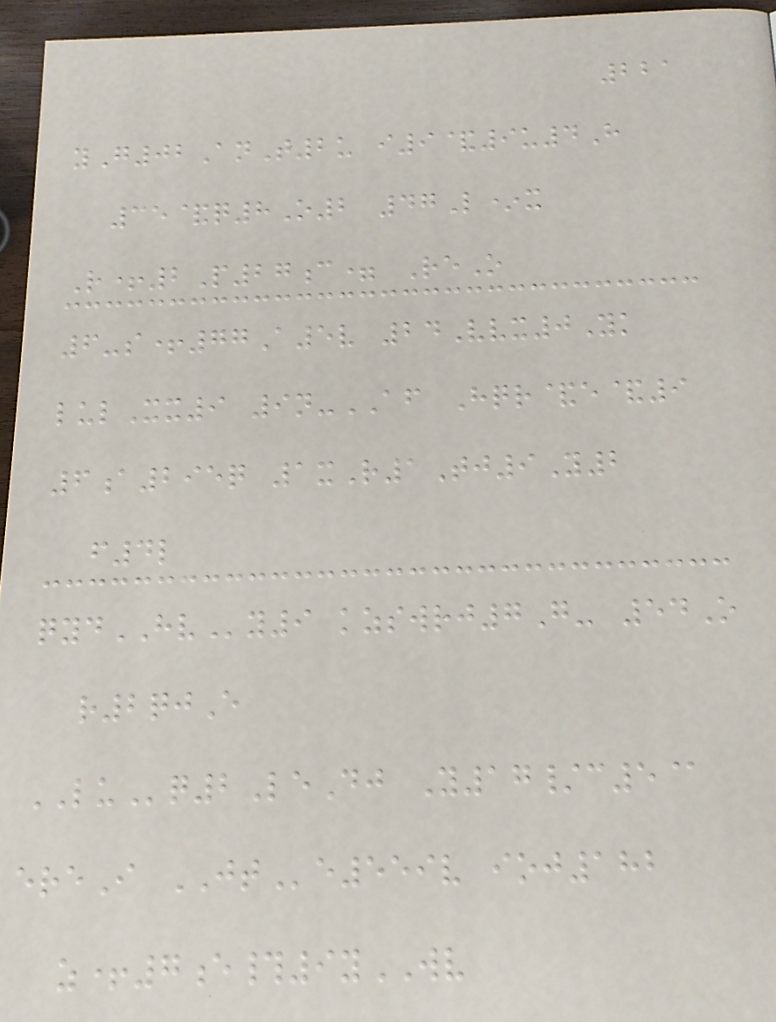221
yG02AnT2u i9&9u4H
35&q8O2 47L*x
R+2P27c= ReO
6-s+77A5v 24Vvx0Yk
lulXx9 9n-AF Hqr&e&9
6a295q 1xR1Tj9Y2
f4l
qydHVy9 kzswrj7G- 54O
r2qjE
LUq2LeDj Y17/c5@
ereI JTe559v ioj182
z+7e#9yWV
